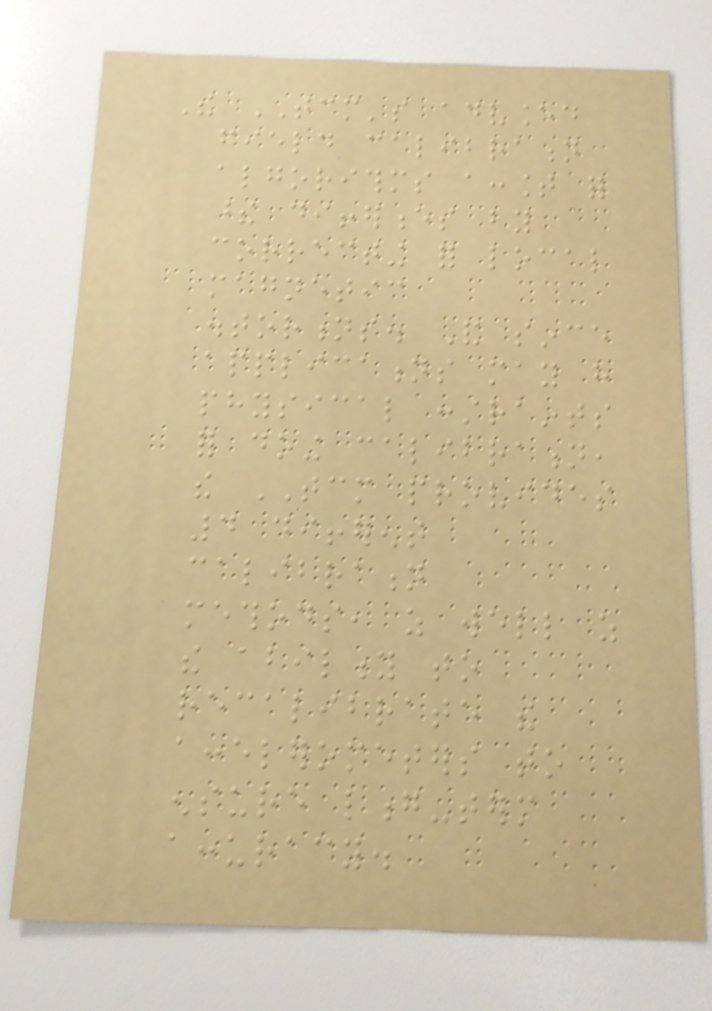The TCM's advanced
field calibration
algorithms account for
these differences by
correcting for local
magnetic
distortions. And since
applications may have
physical constraints
for doing calibration,
the TCM provides
4 different
calibration
methods, as well as
the ability to
recalibrate the
accelerometers to
ensure long-term
accuracy.
